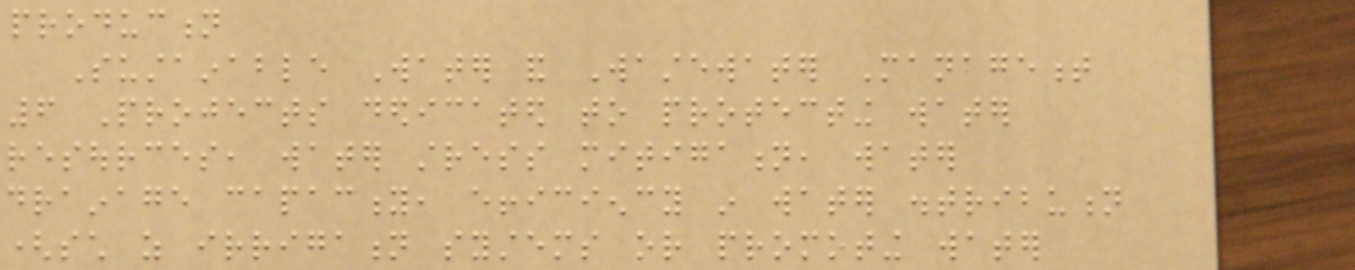production
Sustainable Water and Wastewater Management
6 Projects dedicated to protecting water
resources, water stress mitigation, water
drainage capacity, efficiency in water distribution
(such as irrigation systems or promoting water
